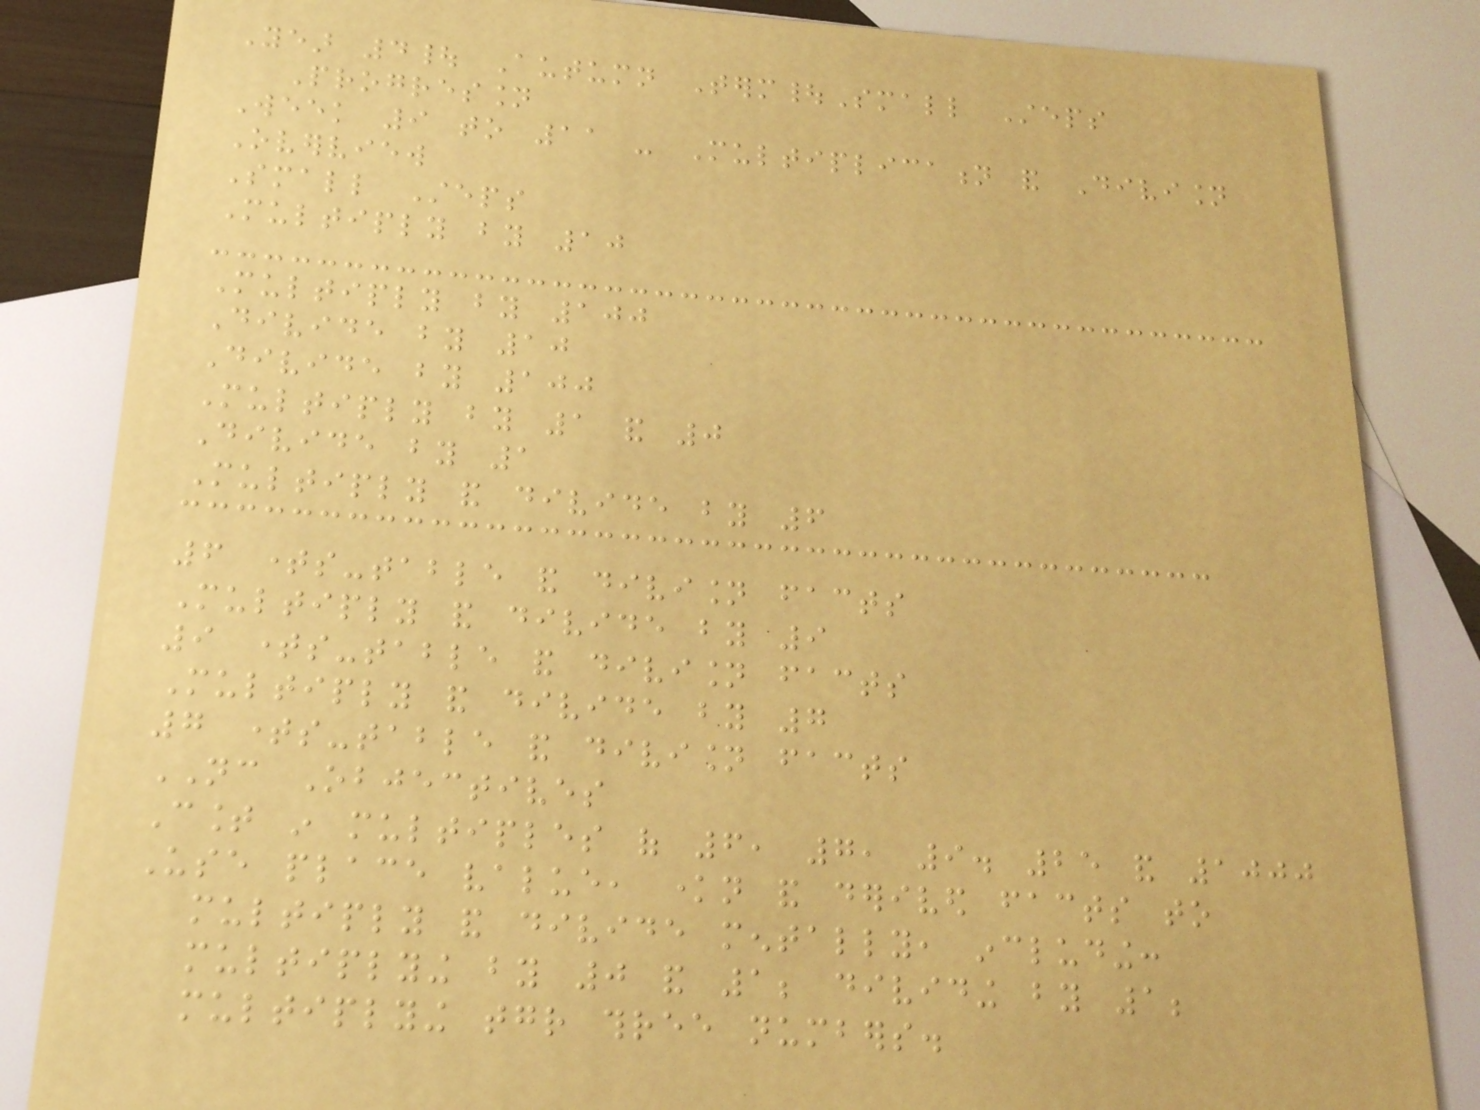Year 4| Autumn Term|Small Steps
Progression
Week 9 to 11 - Multiplication and Division
Overview
Small Steps
Multiply by 10
Multiply by 100
Divide by 10
Divide by 100
Multiply by 1 and 0
Divide by 1
Multiply and divide by 6
6 times-table and division facts
Multiply and divide by 9
9 times-table and division facts
Multiply and divide by 7
7 times-table and division facts
NC Objectives
Count in multiples of 6, 7, 9. 25 and 1000
Use place value, known and derived facts to
multiply and divide mentally, including:
multiplying by 0 and 1; dividing by 1;
multiplying together three numbers.
